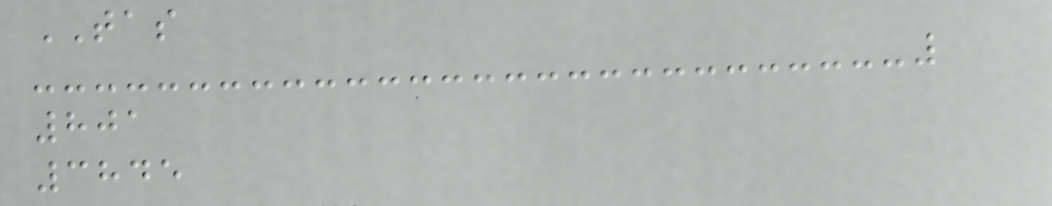TAS
801
3845
